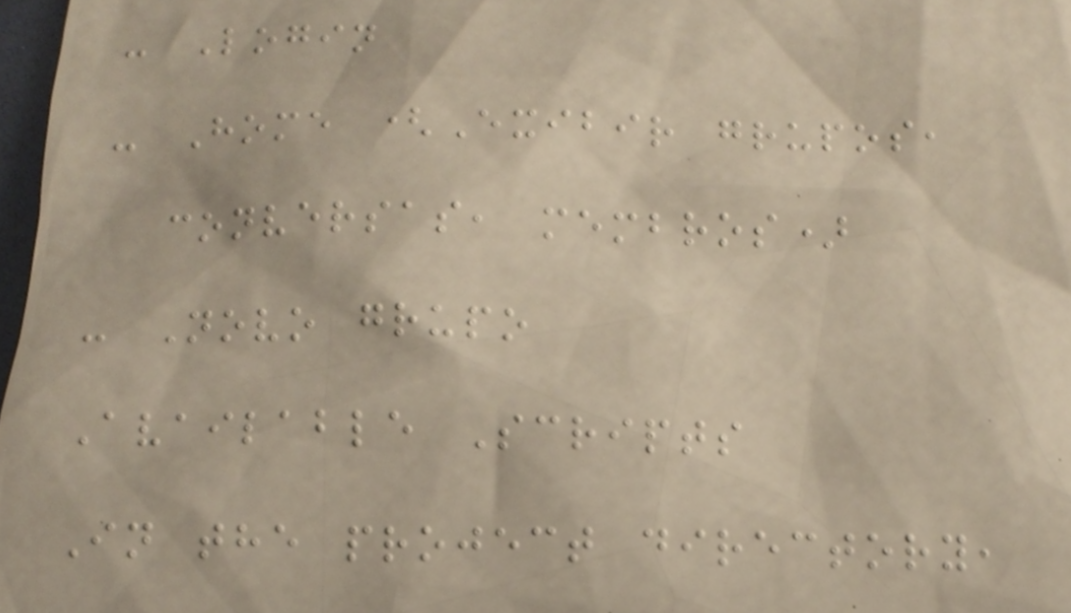- Login
- Home (Exibir grupos,
conversas, membros)
- Novo grupo
Available Scripts
In the project directory,
